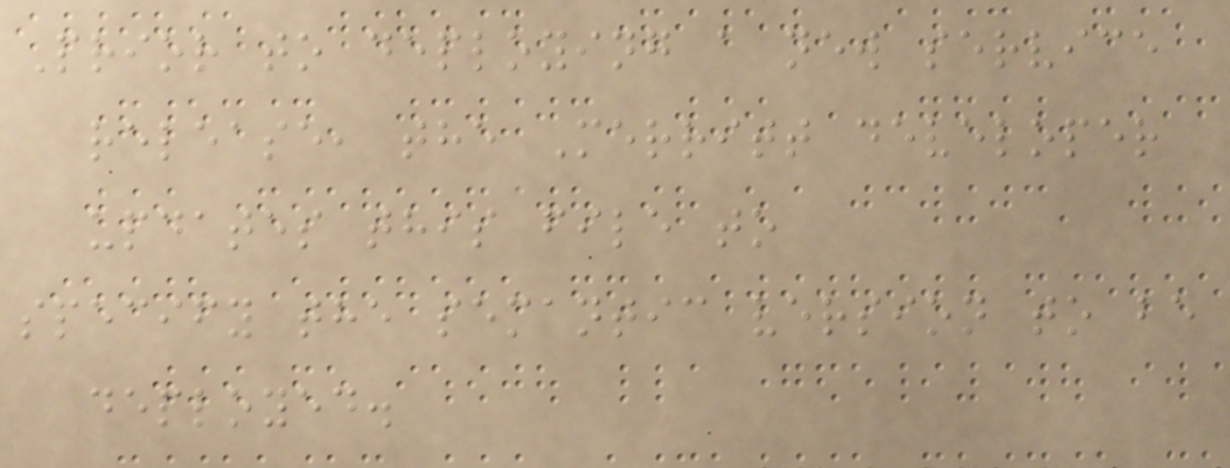Prior to deploying a new service
release, the Merritt developer
updates this file to
specify the semantic version to be
deployed.
